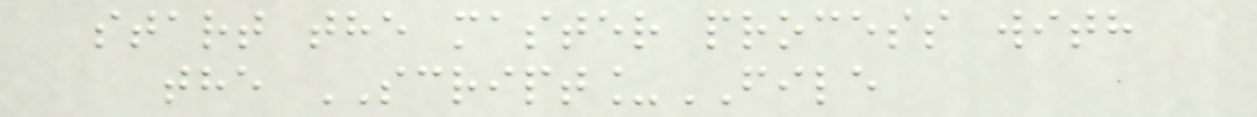start the master process with
the SCRIPT_FILE
